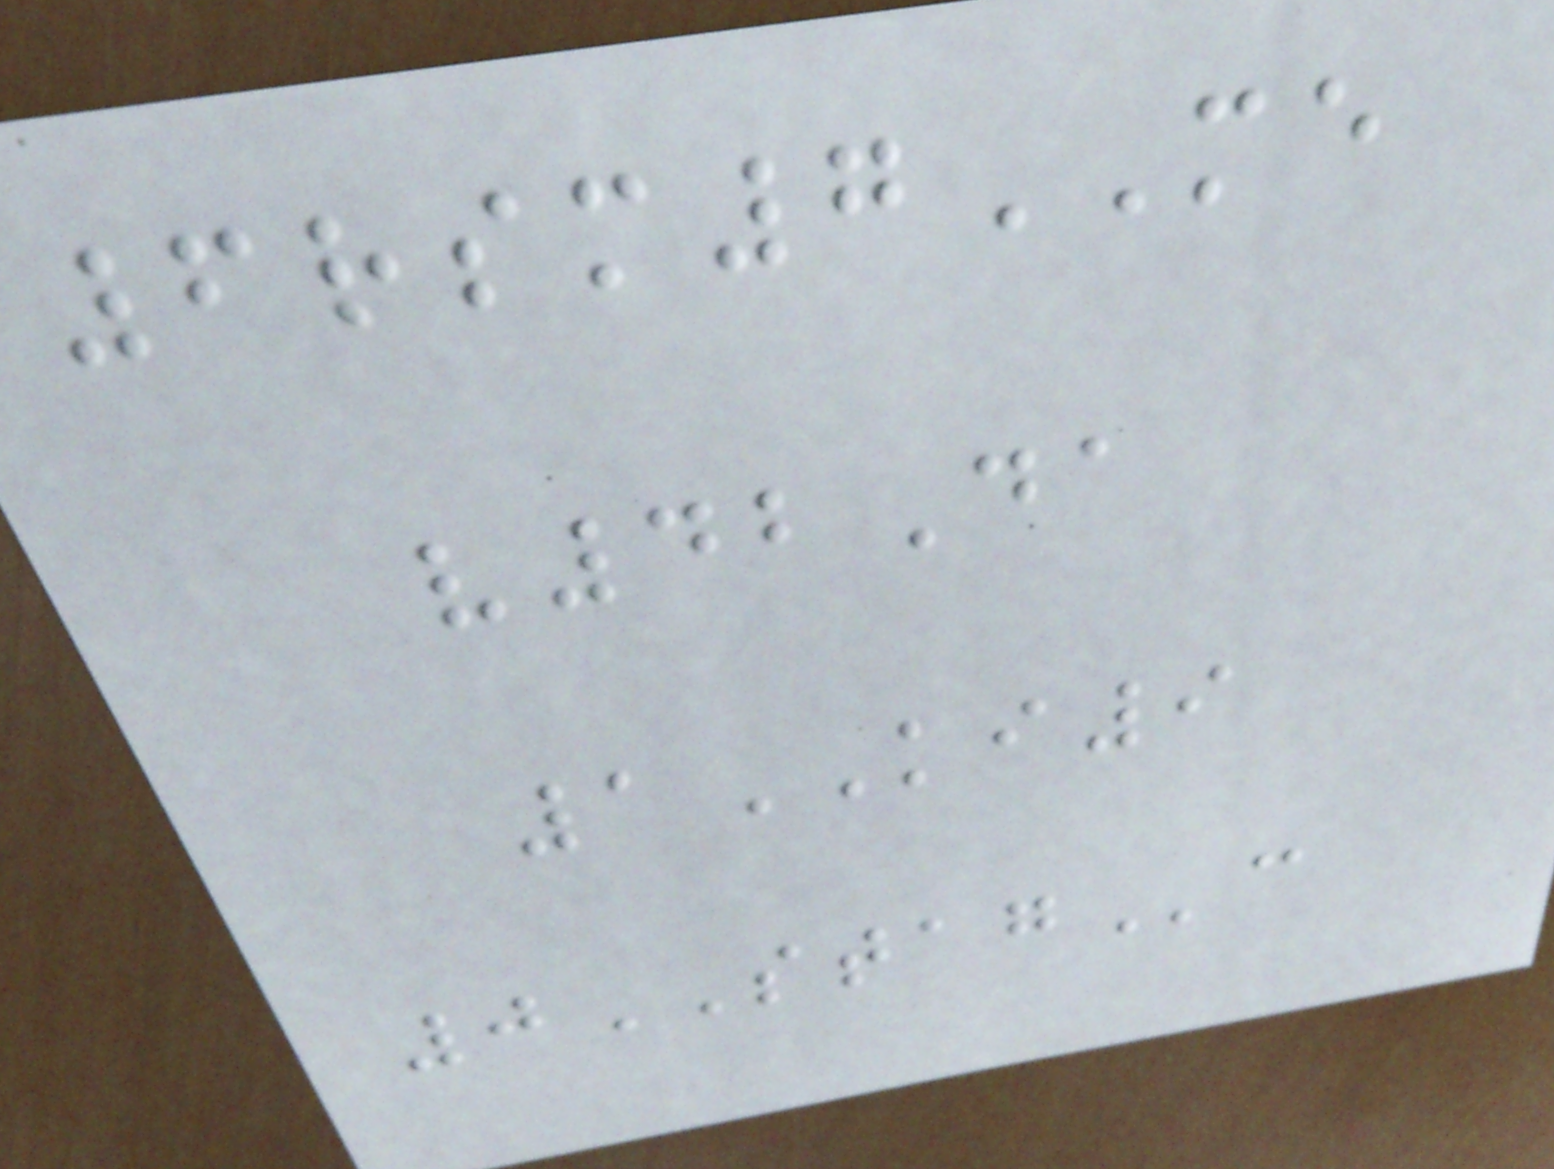6rsm7ME
v42Da
1KI9
0STAGc
